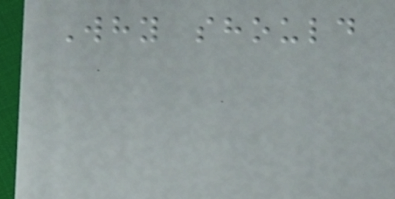Why should
